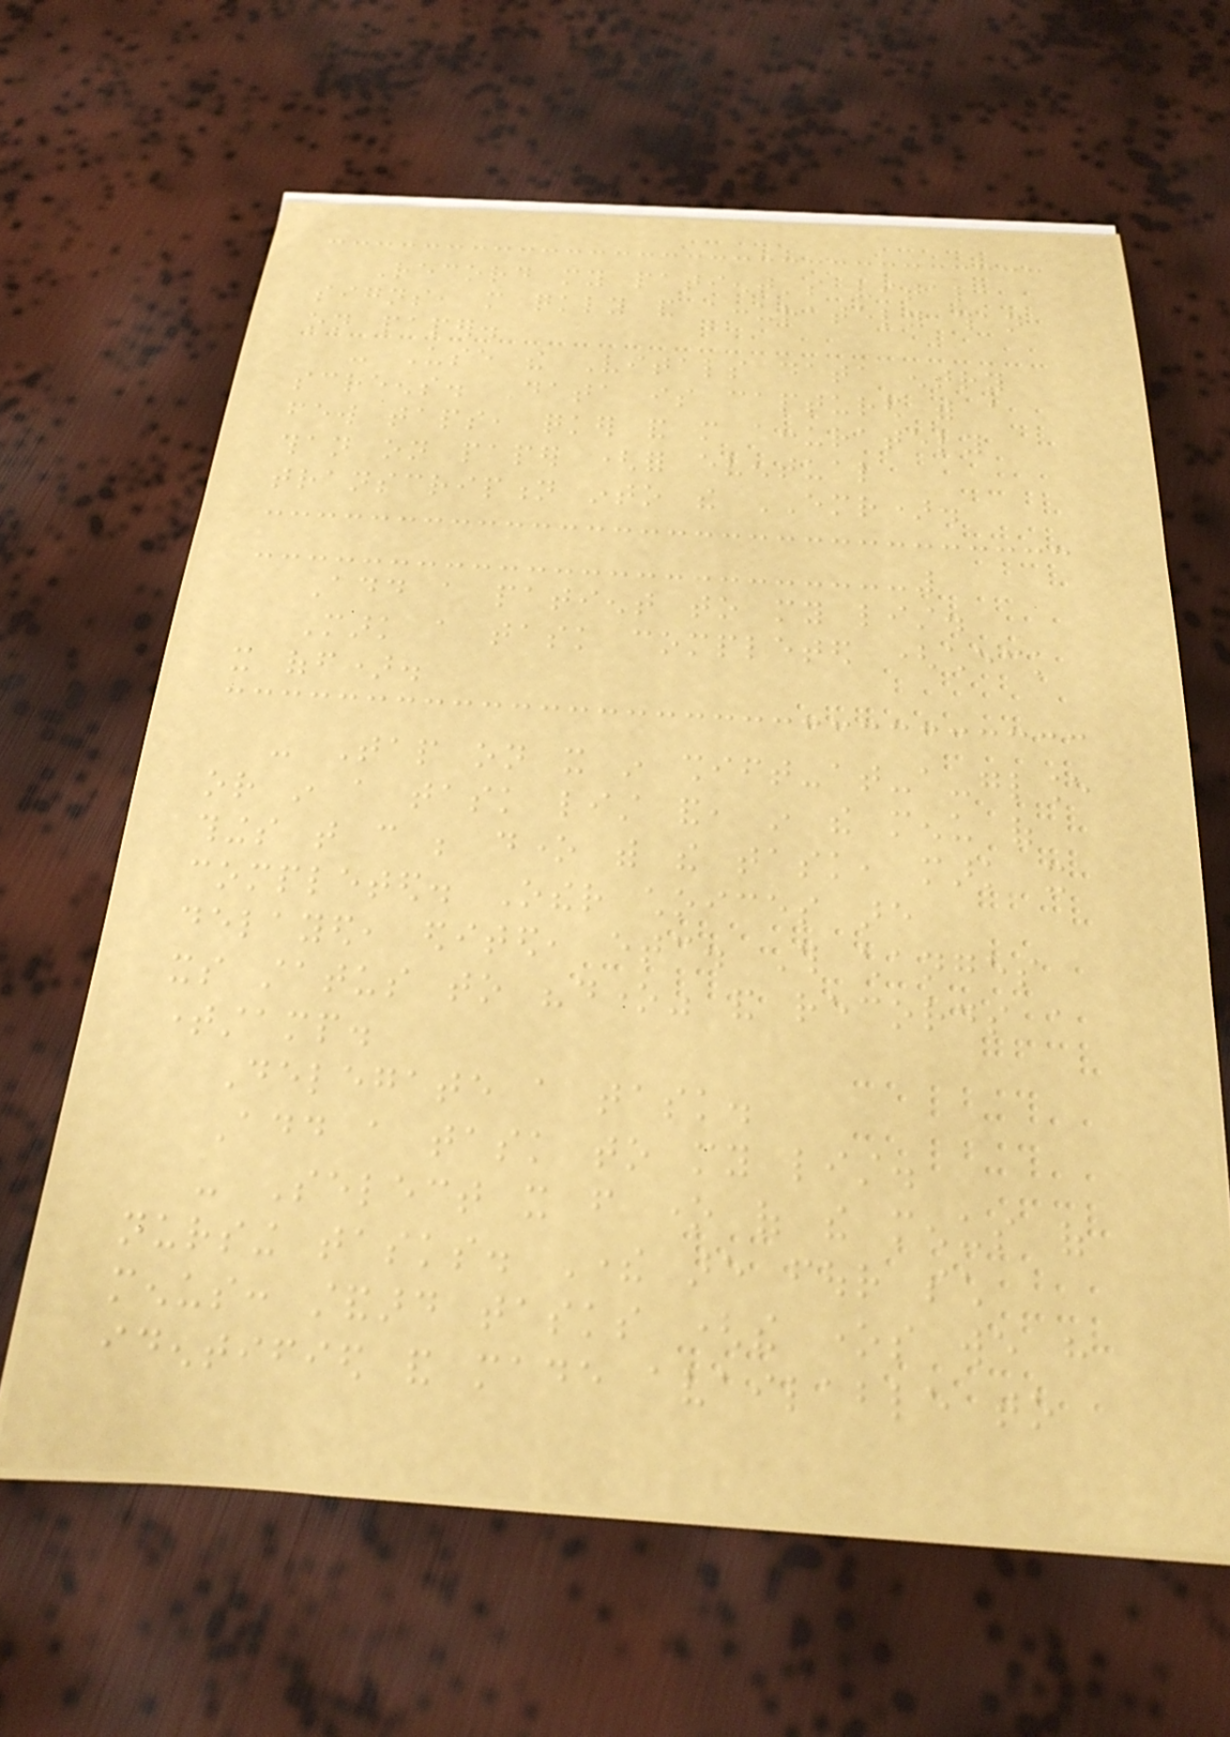Record my patient's vital
signs, more quickly and accurately than
on paper.
- Use the Vitals data entry
screens. Data is captured with a
few taps, quicker and more accurately
than on paper (for eventual
transcription into the EMR).
Add a patient to my list.
Mark a task completed (check
it off).
- Tap on it in shift-at-a-glance
or in a task list and, in the menu of
things that can be done with the task, mark it
completed. Other choices are
delayed, edited, etc. This changes
its status to "done" and records a
timestamp.
Delegate a task.
Add a task to my list.
- Select it from one of the menus of
nursing tasks. There are four such
menus: standard tasks (the ones we have
identified and made available to
